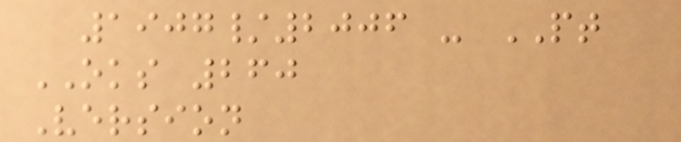1907/2006 - PT
OKS 260
Version
